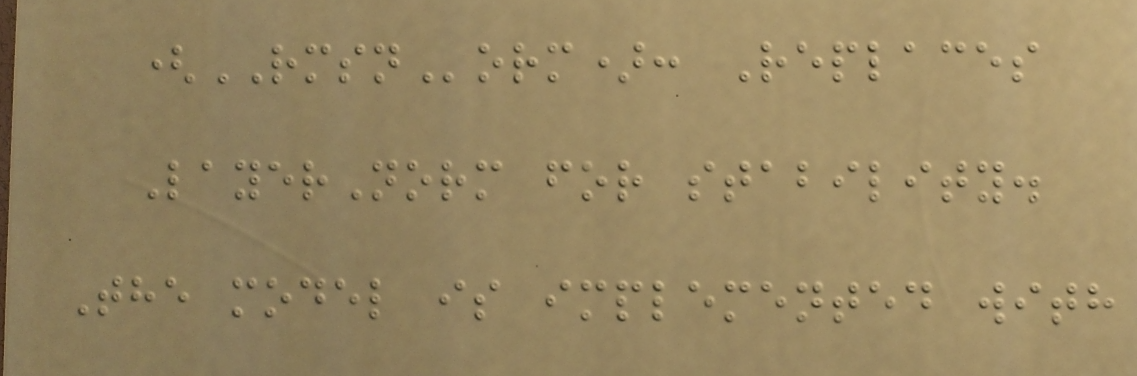(RMSNorm): Replaces
LayerNorm for stability.
The model is implemented with
